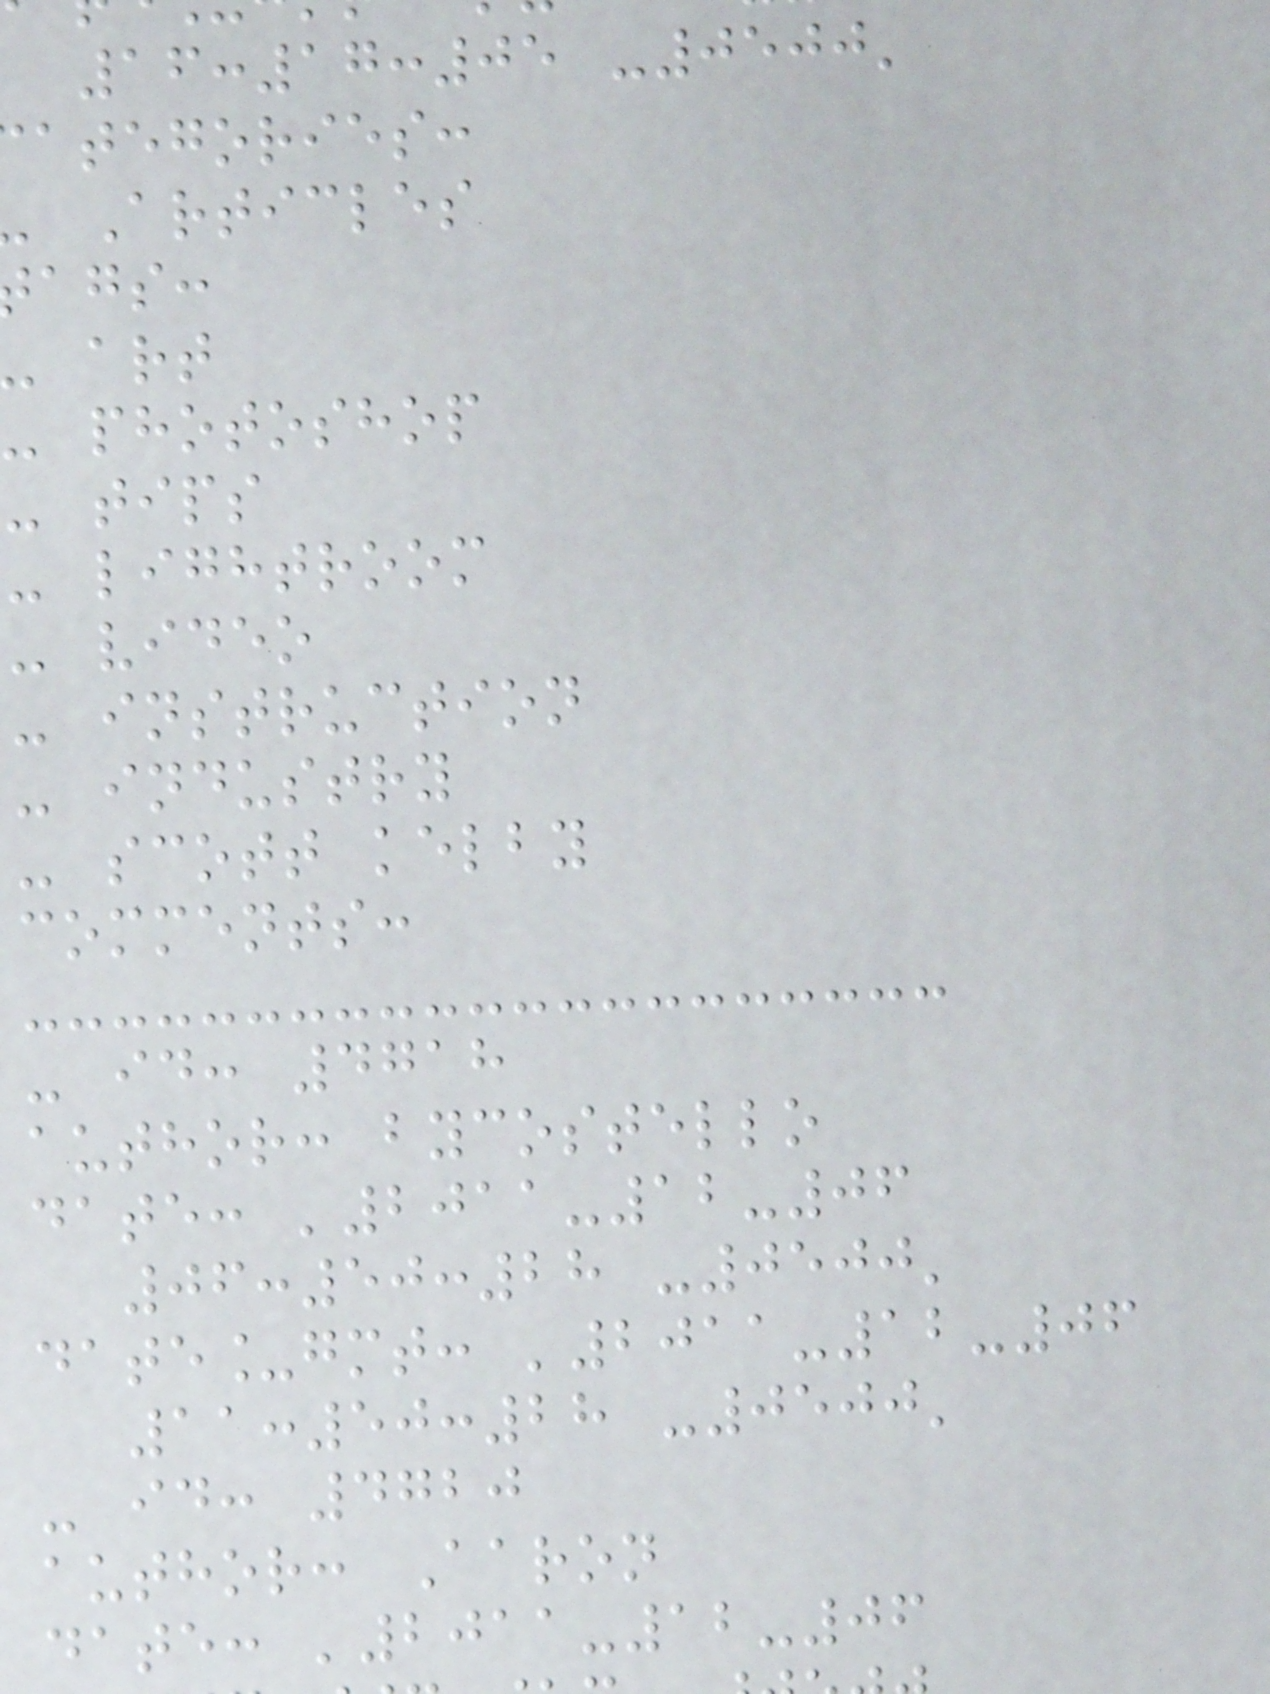16:17:05 -0500'
ategories:
Articles
ags:
- photoshop
- tips
- lightroom
- video
- instruction
- industry
- scott kelby
comments:
- id: 4718
author: bycostello
date: '2011-12-06
06:50:28 -0500'
date_gmt: '2011-12-06
11:50:28 -0500'
- id: 4720
author: Aaron
date: '2011-12-06
